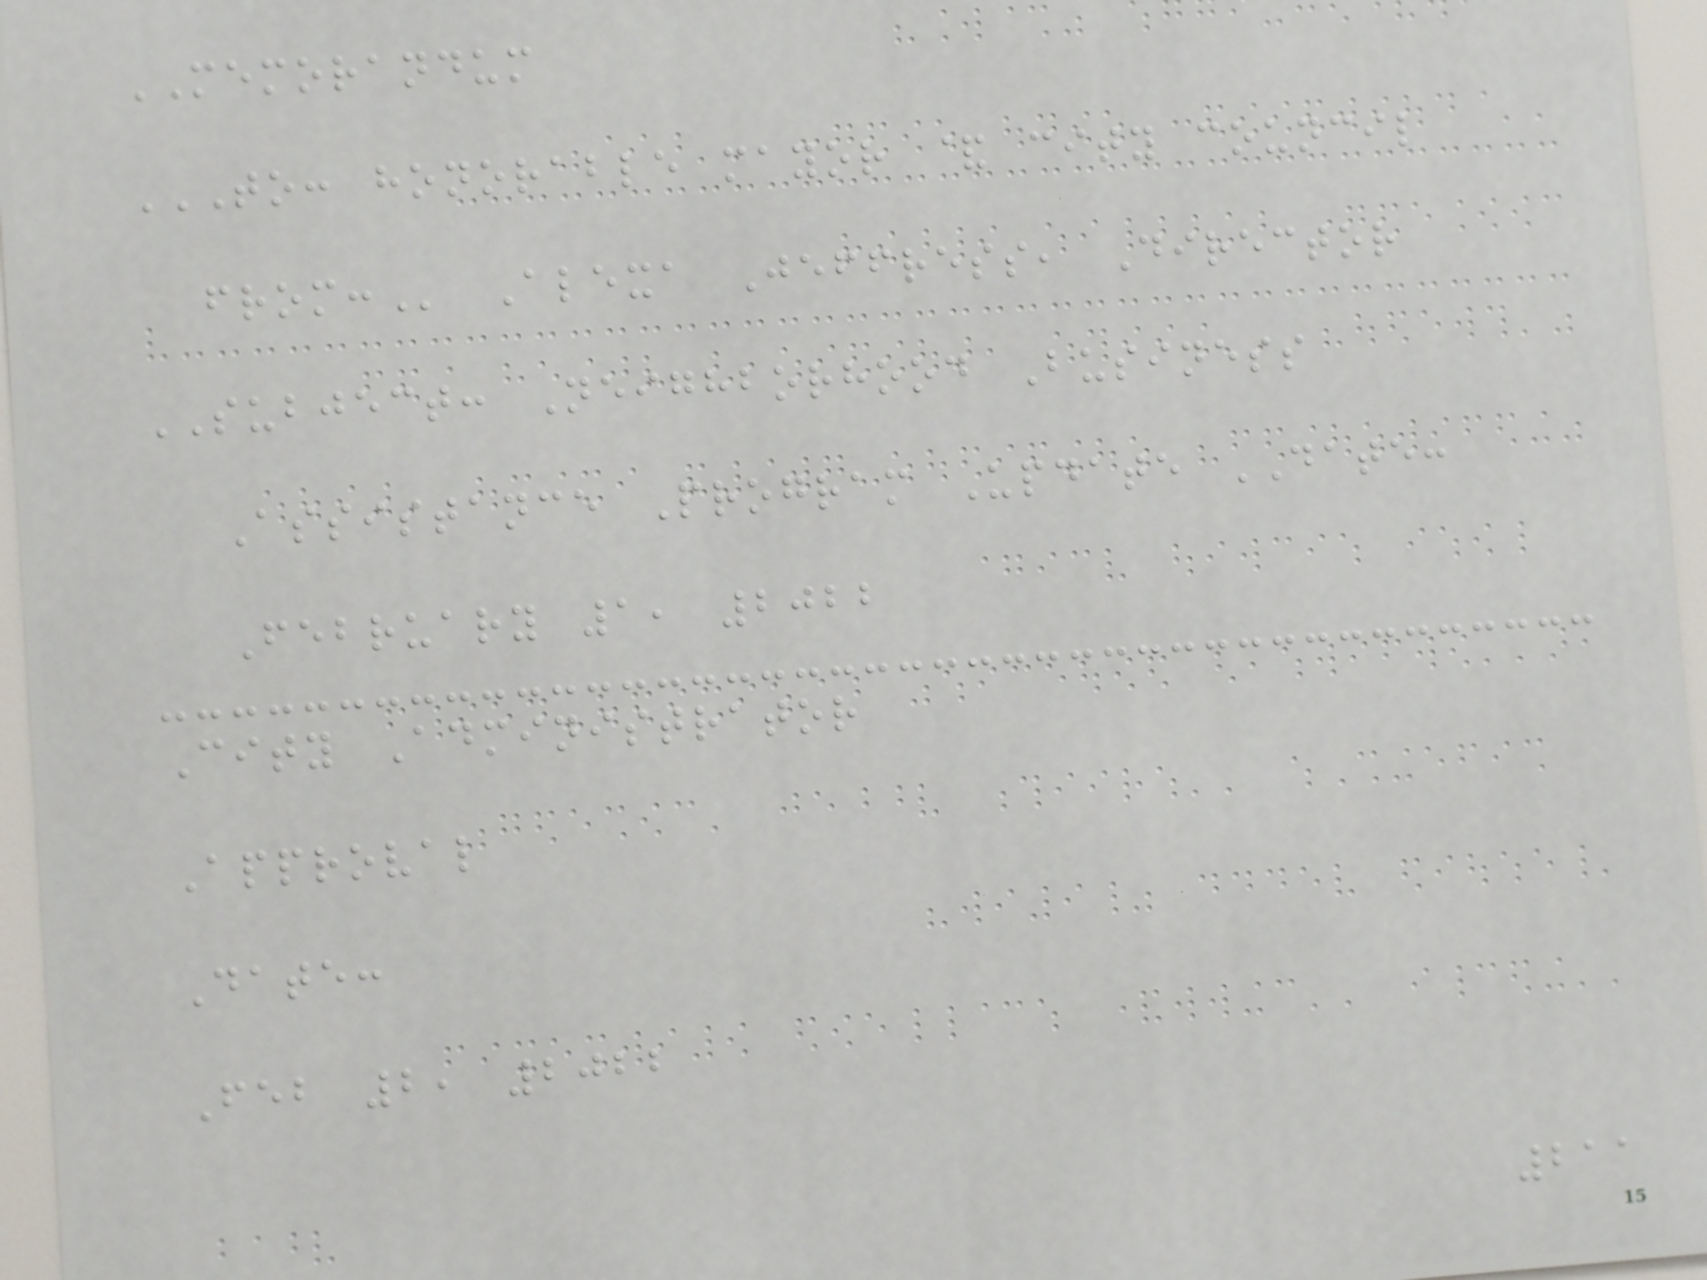MEMORANDUM
TO: HONORABLE MAYOR & CITY COUNCIL
Alexa Jeffress, Director
SUBJECT: Neighborhood Business
Assistance Program Update DATE:
February 1, 2022
City Administrator
Approval
Date:
Feb 2, 2022
211
